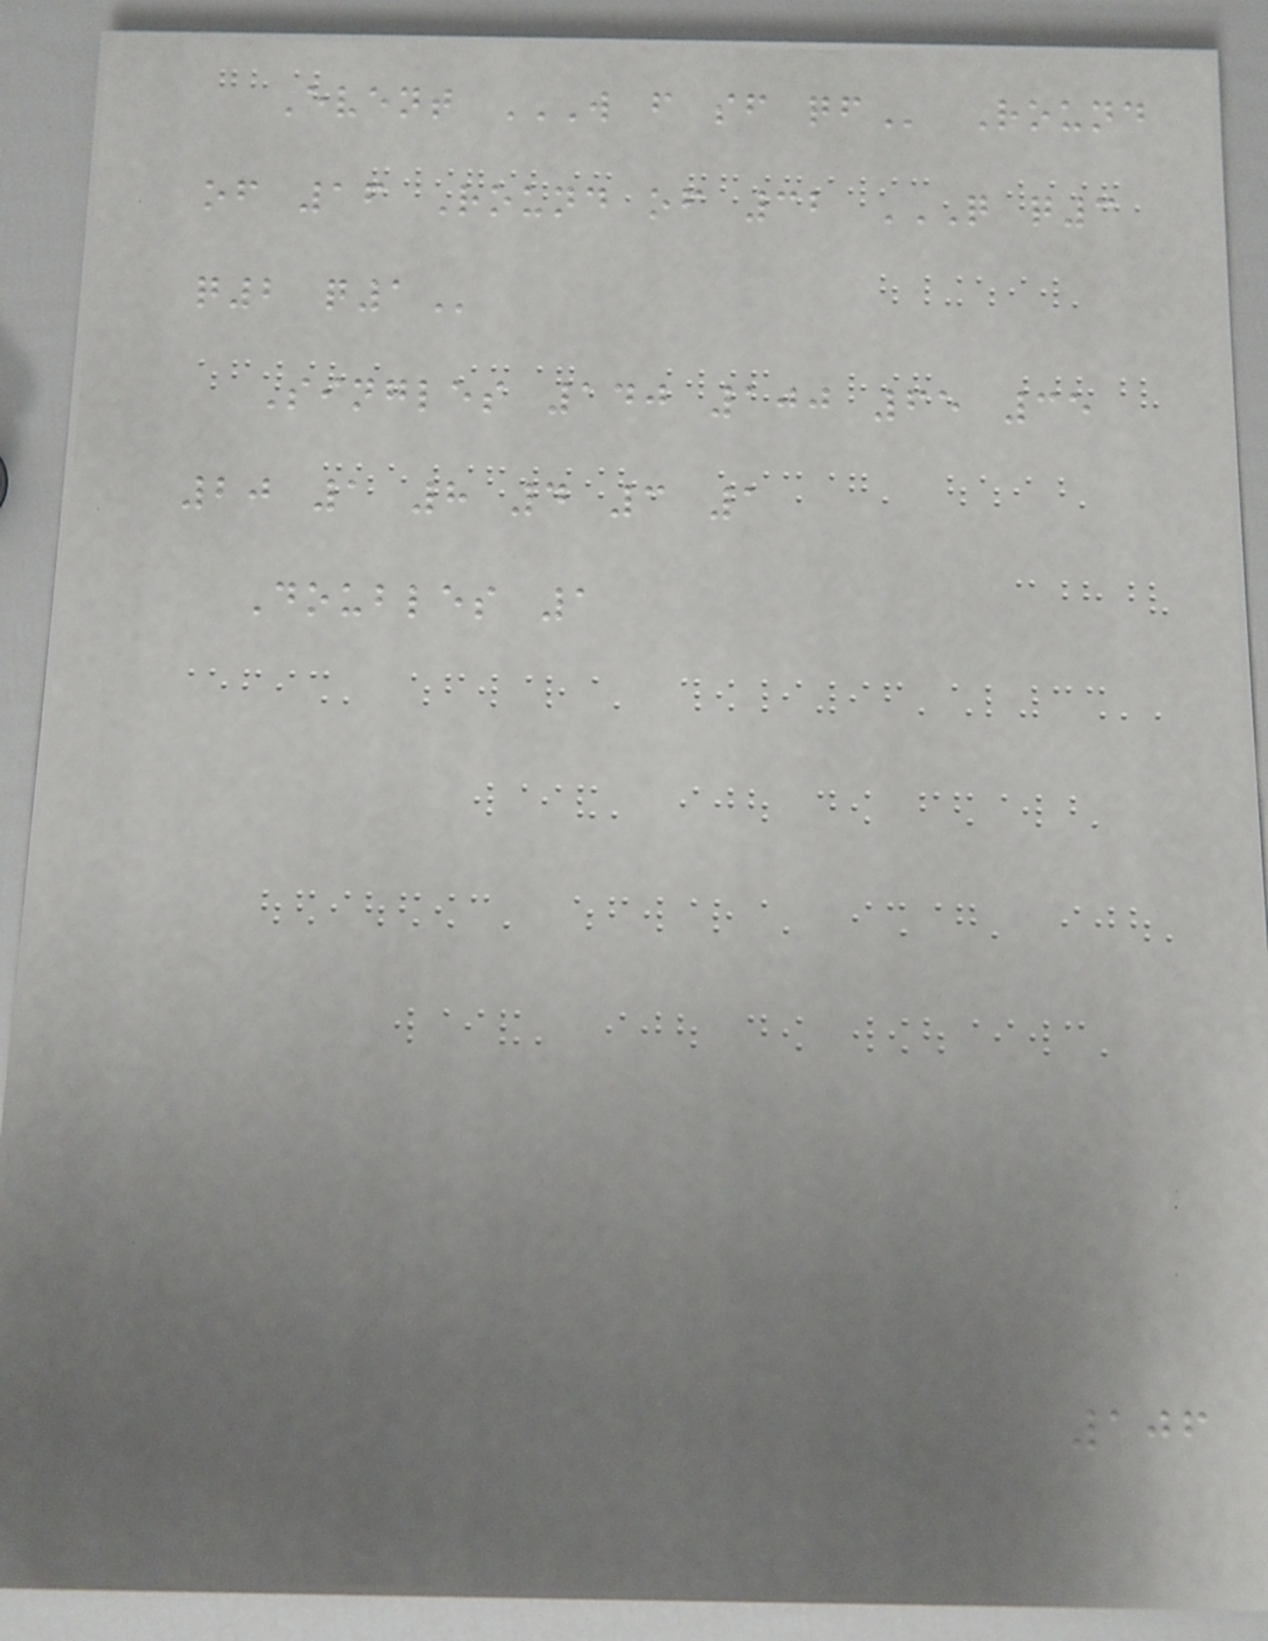Event W F SF QF Round
of 16 Round of 32 Q Q3
Q2 Q1
Singles 140 100 65 35
20 1 8 4 3 1
Doubles 1
106
